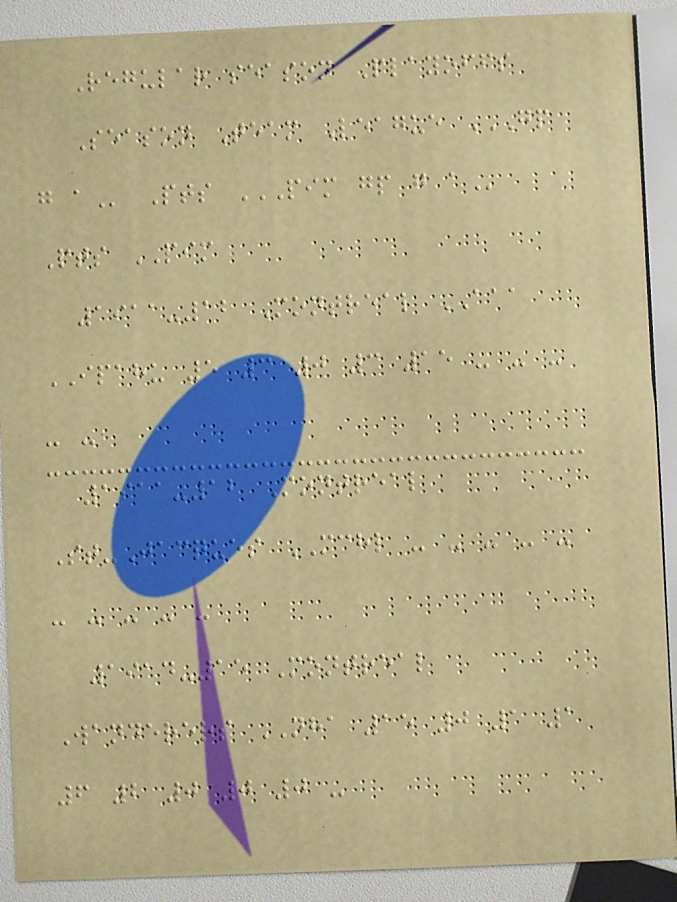Regular season Playoffs
Season Team League GP
G A Pts PIM GP G A
Pts PIM
1911-12 Montreal AAA
IPAHU 5 3 0 3 15 - - -
- -
1911-12 Montreal
St-Jacques MCHL - - - - -
- - - - -
1914-15 Montreal
Wanderers NHA 15 0 1 1
6 2 0 0 0 -
